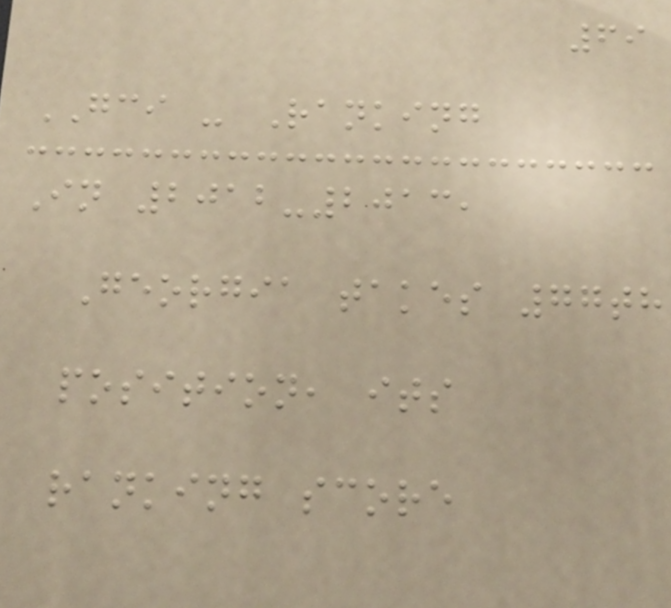69
GCI - Ranking
In 2012-2013,
Georgia takes 77th
position, its
ranking score
